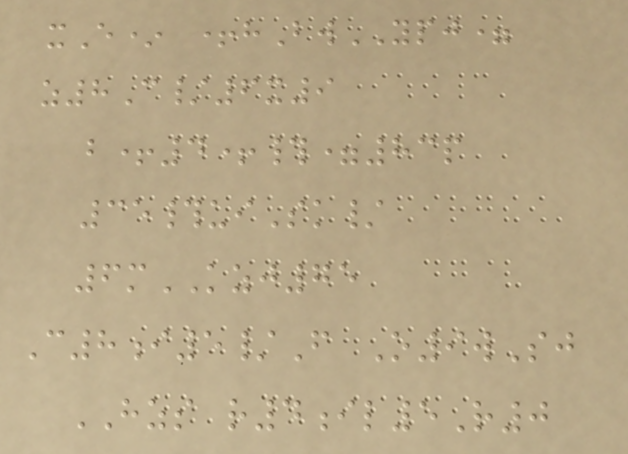xE* +hBwYPJ=
z8C/6x9
b+4+#=83p
35#uiSk/
6mKZJ75
C8i5/F O9wSj
HZS r4il5R0
